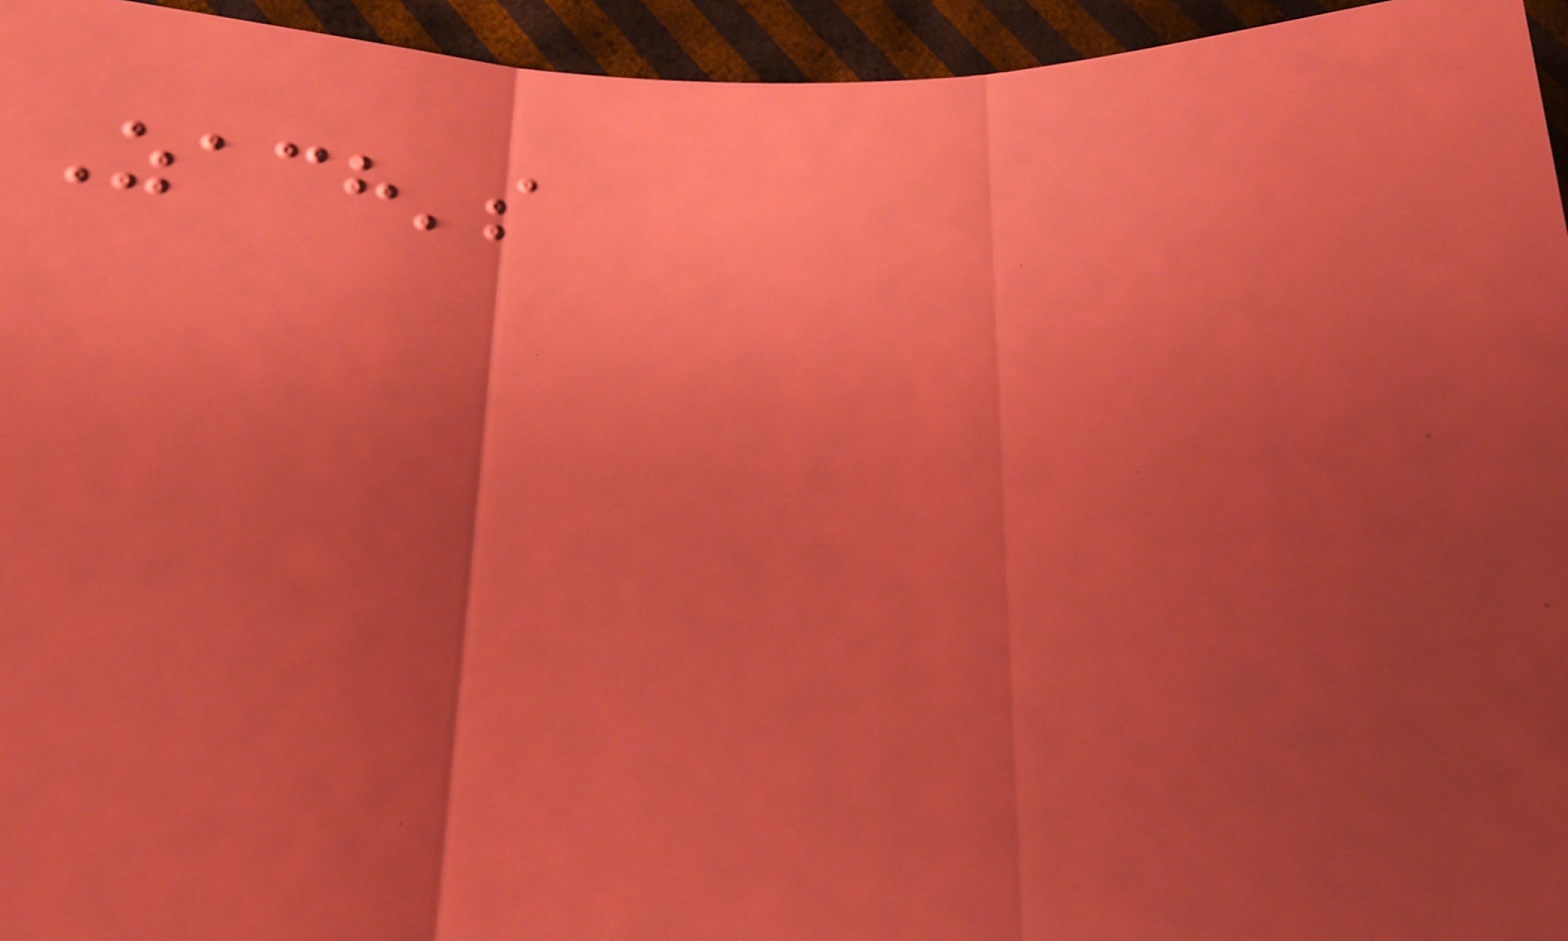Zach's
